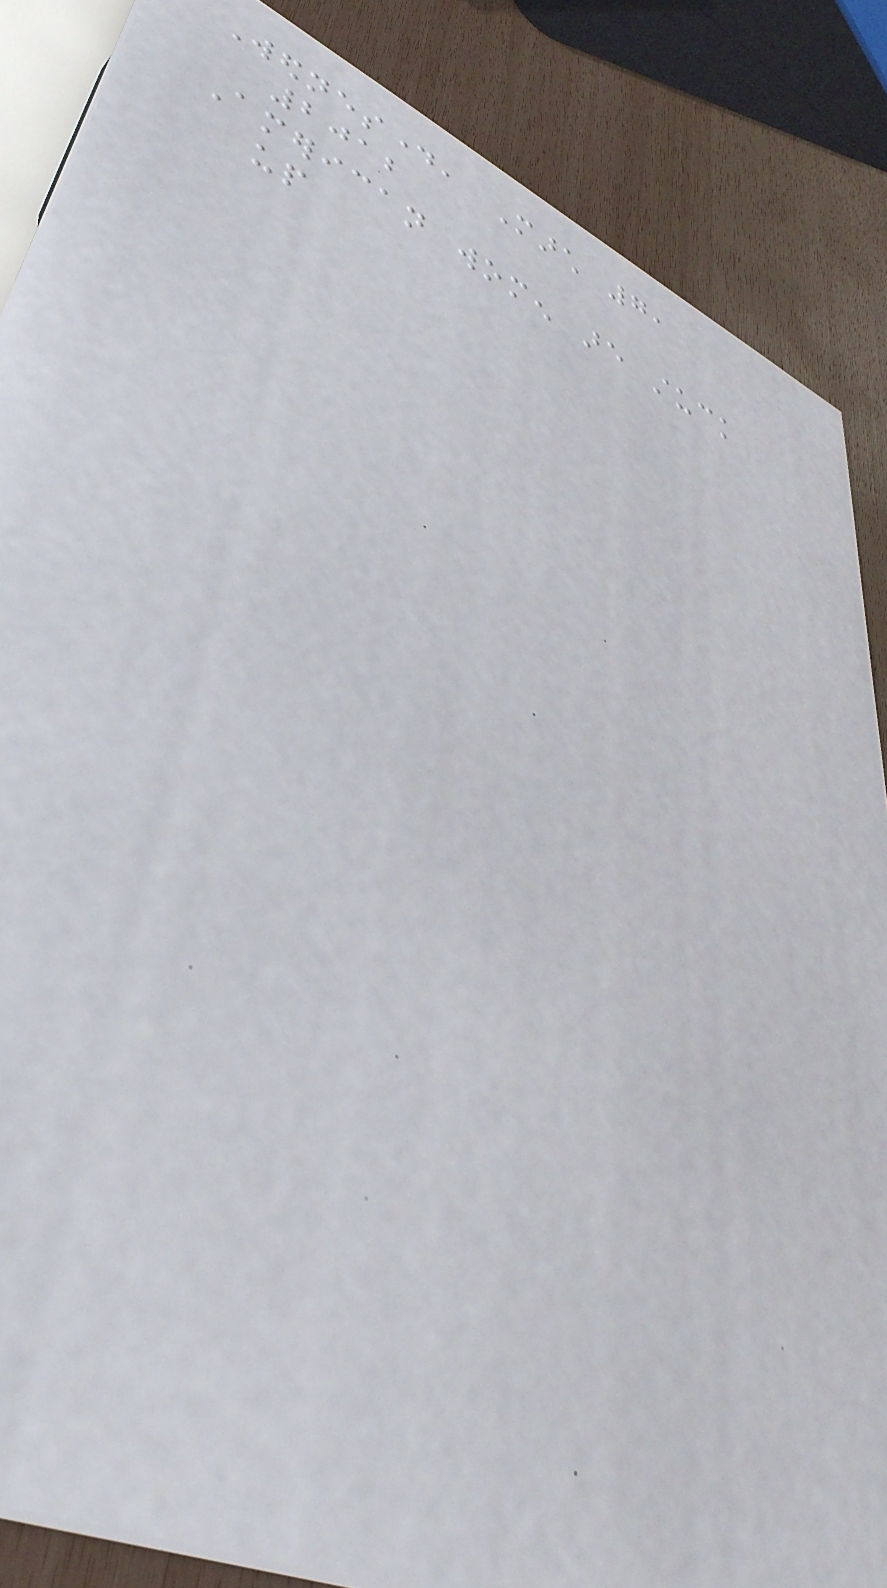Wednesday, March 7,
2012
American women are stuck
up
